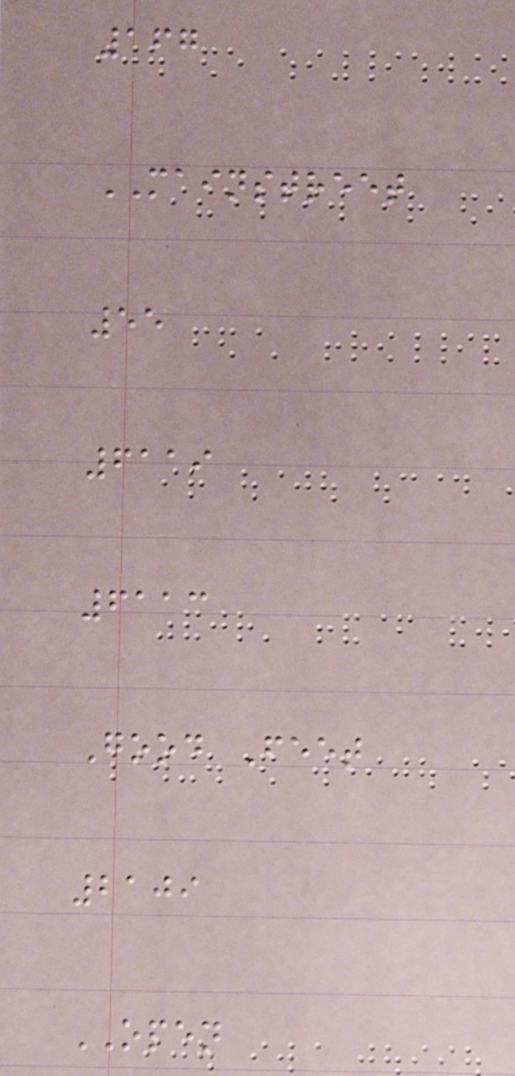167
MAINSTREET
55
6119
6113
Good Feet
2109
OPEN
